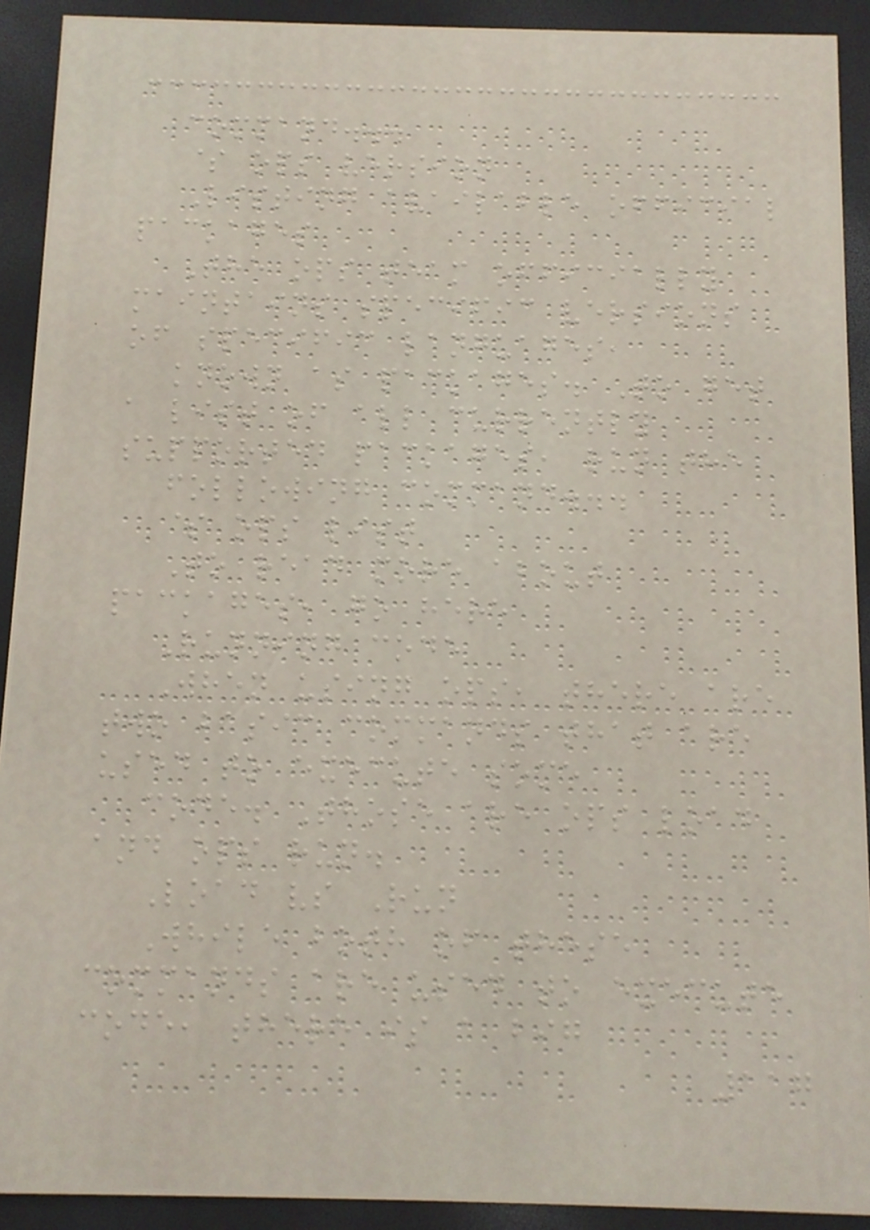command...
$ ops version
Listing available official
packages
The ops team officially
maintains specific versions
of specific languages,
known as packages. To get
a list of all currently
supported packages, run the
following command...
$ ops list
To read more about
packages, go here
Running code
When using ops, there are
two basic commands that are
used to execute some
code. Those are ops load
and ops run.
Load vs Run
While both of these
commands are used to execute
code, there is a big
117
